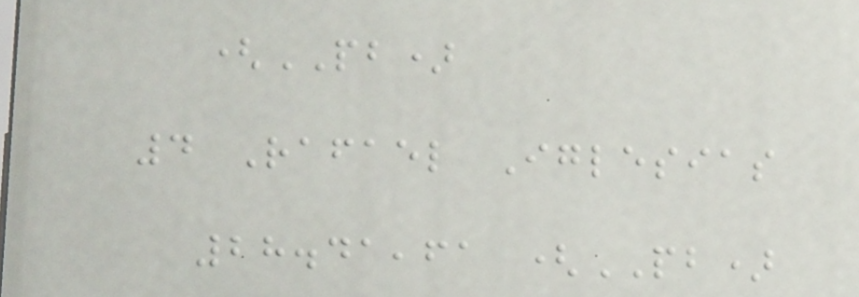(PB)
4 Rafael Iglesias
28.41,61 (PB)
